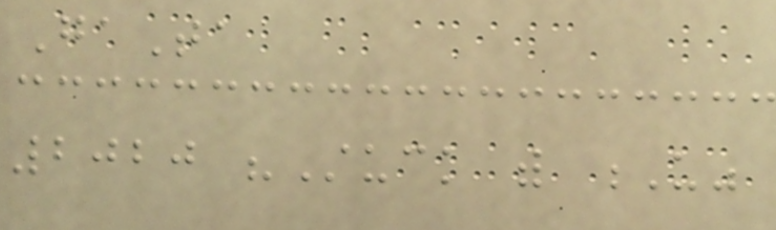GaTa
2020 "Stuck with U"
